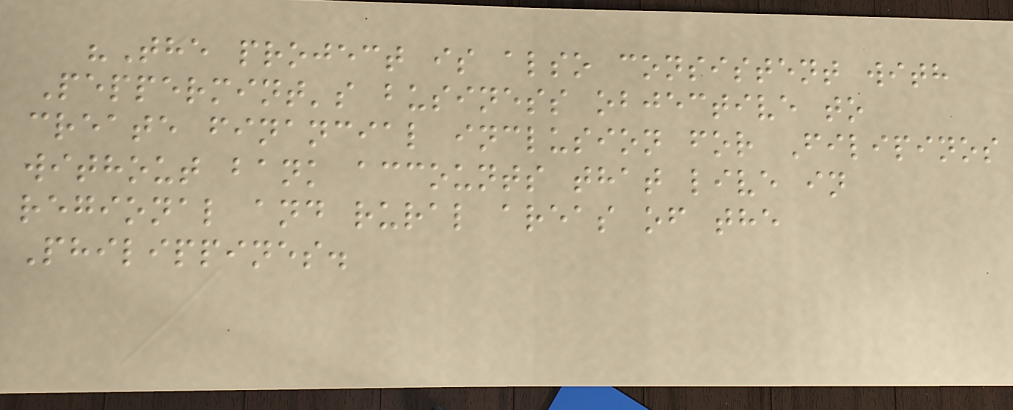"The project is also consistent with
Peppermint's business objective to
create financial inclusion for Filipinos
without bank accounts that live in
regional and rural areas of the
Philippines.
